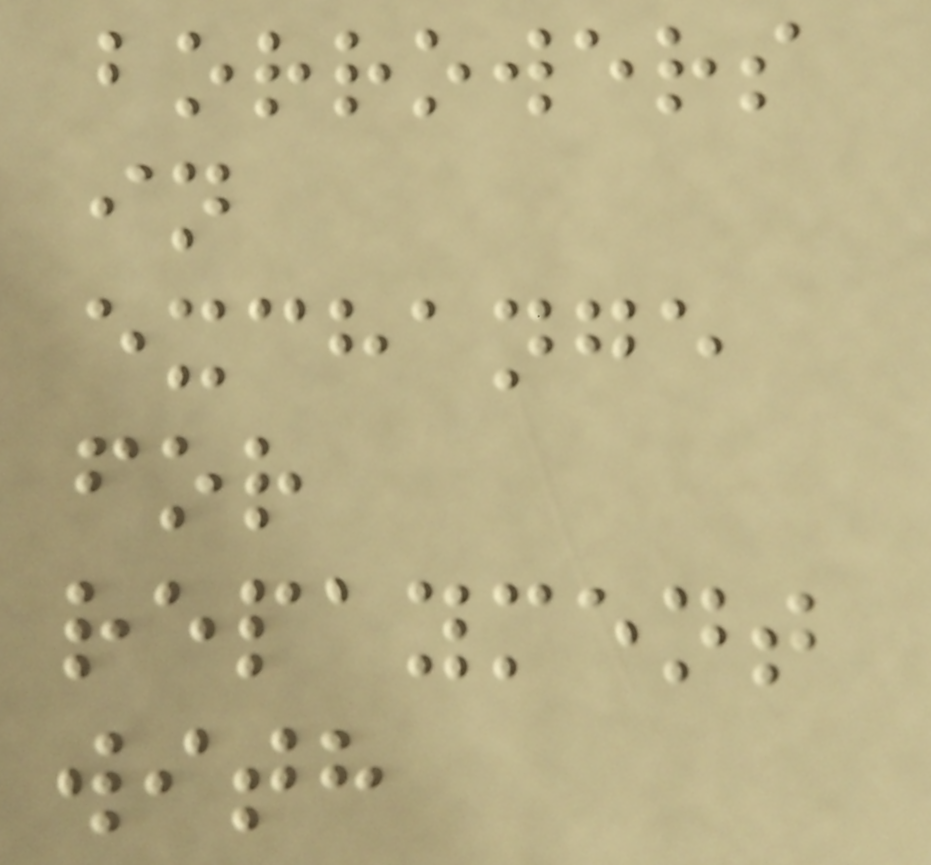borrowers
in
exchange
for
repayment
with
